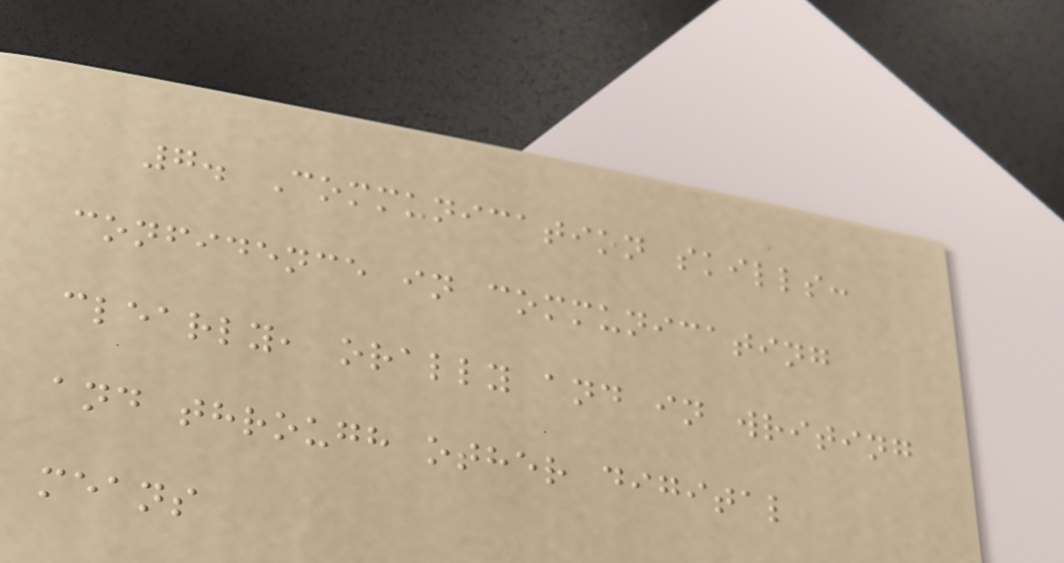7. Communication skills:
confidence in communicating
clearly, orally and in writing
and through other digital
means
